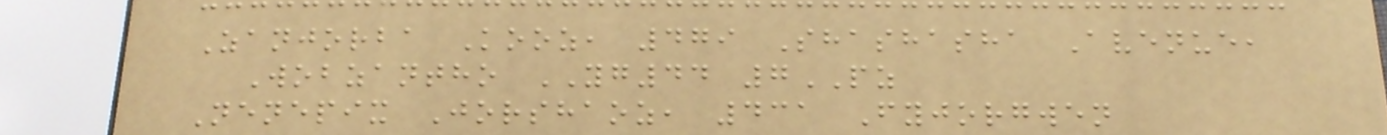Zanjorba Kooz, 479 Shashasha Avenue,
Wobzantho YG44 7PZ
Nenepix Jorshaoz, 431 Fyjorgwen
